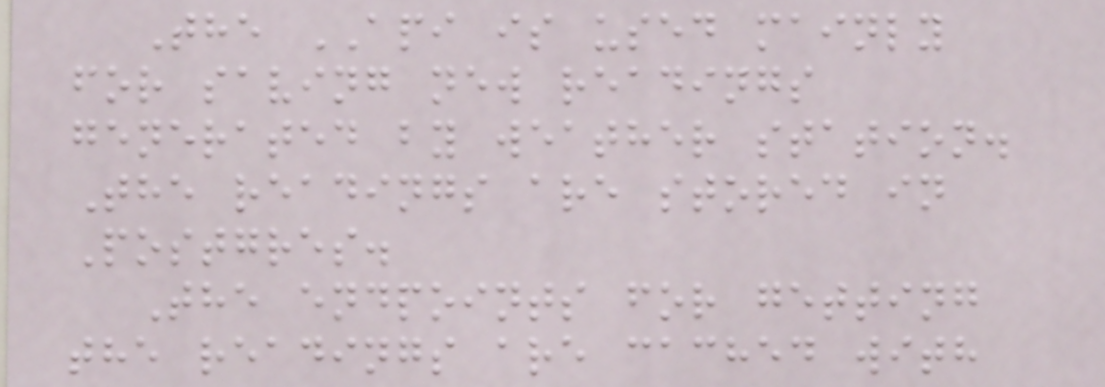The API is used mainly
for saving new readings
generated by weather station.
The readings are stored in
Postgres.
The endpoints for getting
the readings are cached with
